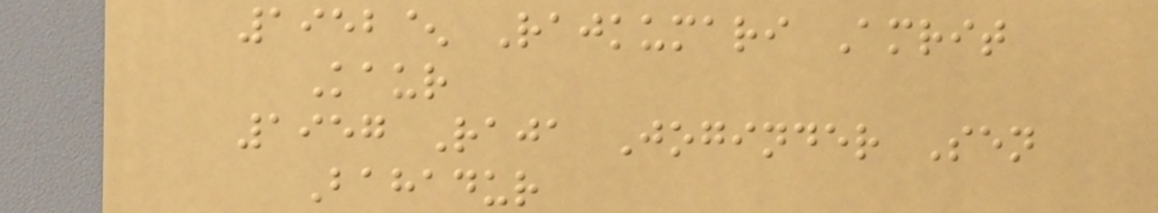1952^ Rajkumari Amrit
Kaur
1957 Raja Joginder Sen
Bahadur
